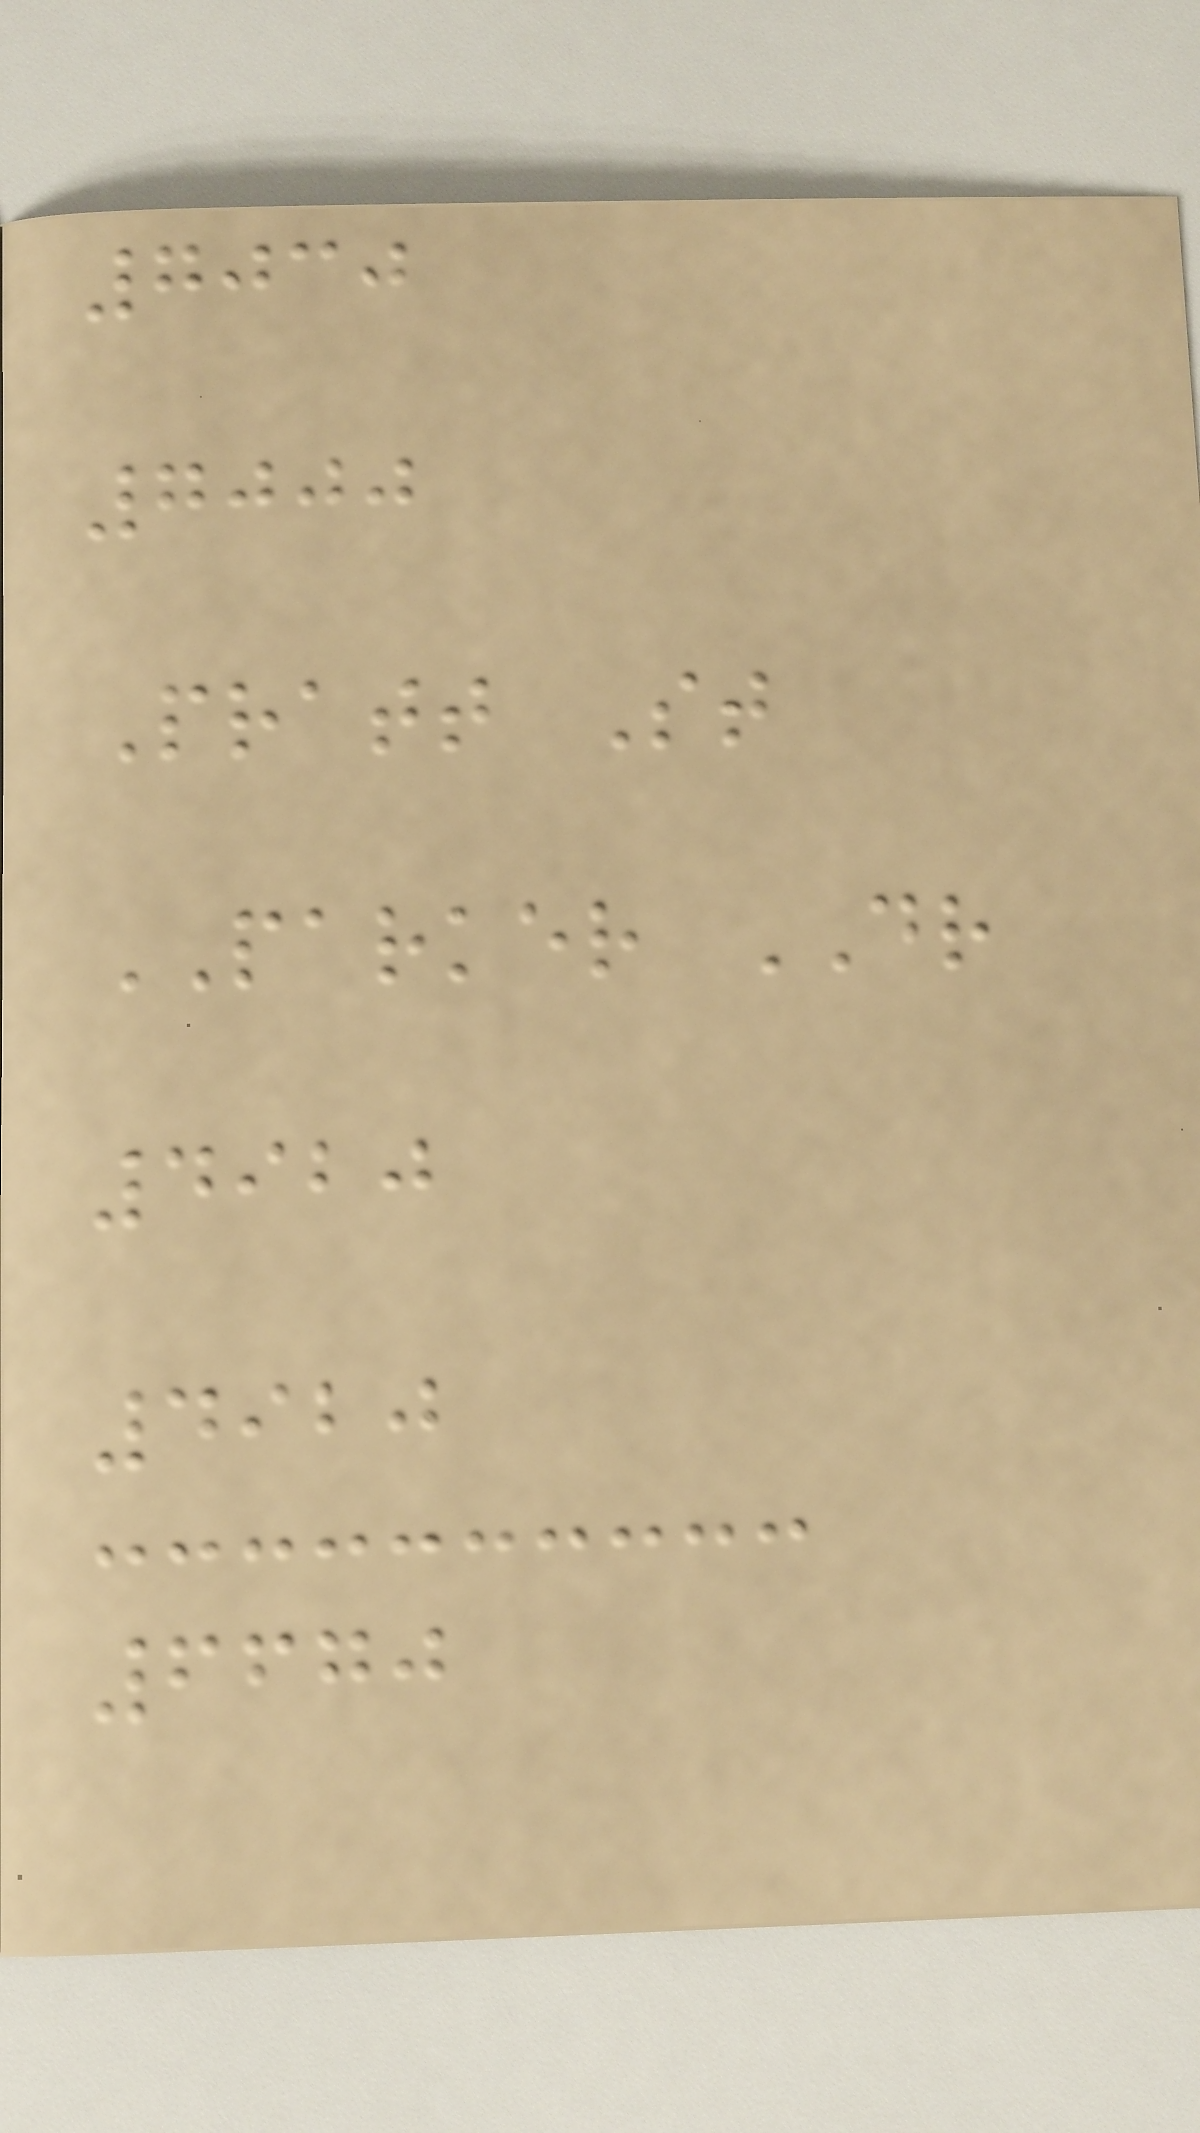7030
7000
Pratt St
PARKER DR
4920
4920
6670
